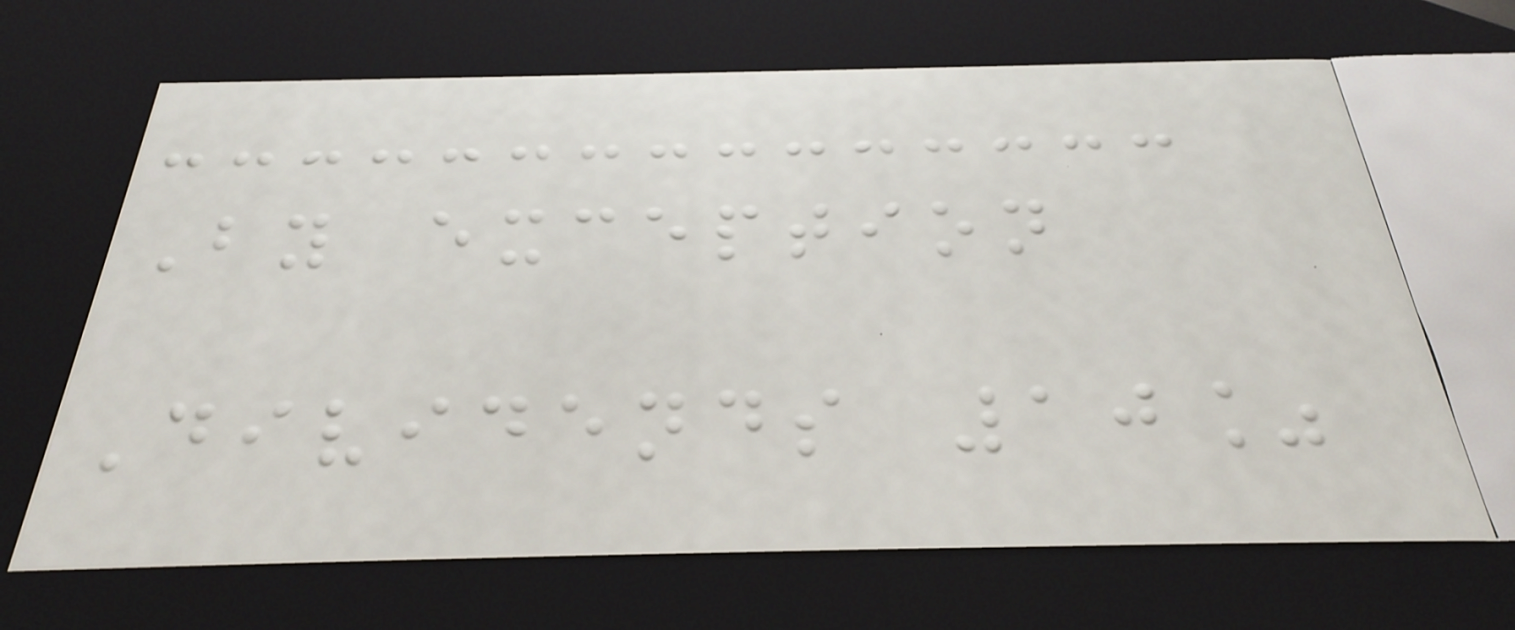By exception
Dividends 10%
